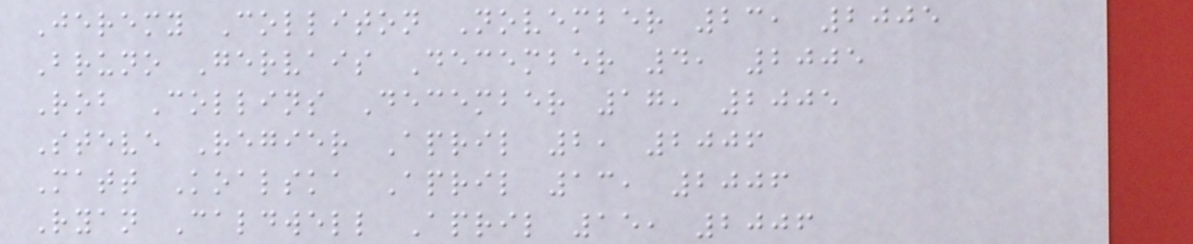Jeremy Colliton November 23, 2005
Bruno Gervais December 4, 2005
Rob Collins December 17, 2005
Steve Regier April 2, 2006
Matt Koalska April 13, 2006
Ryan Caldwell April 15, 2006
